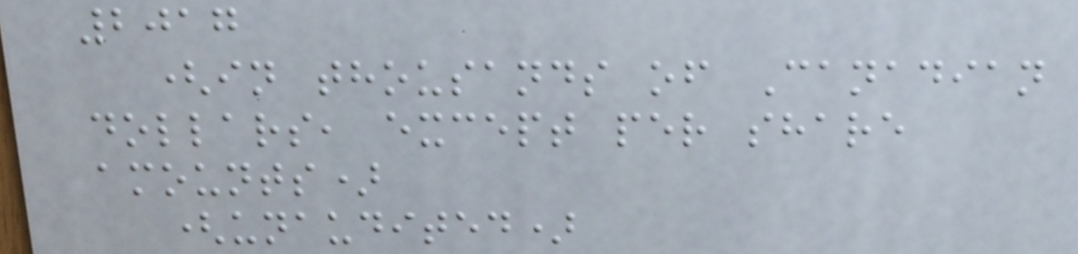2017
(in thousands of Canadian
dollars, except per share
amounts)
(unaudited)
